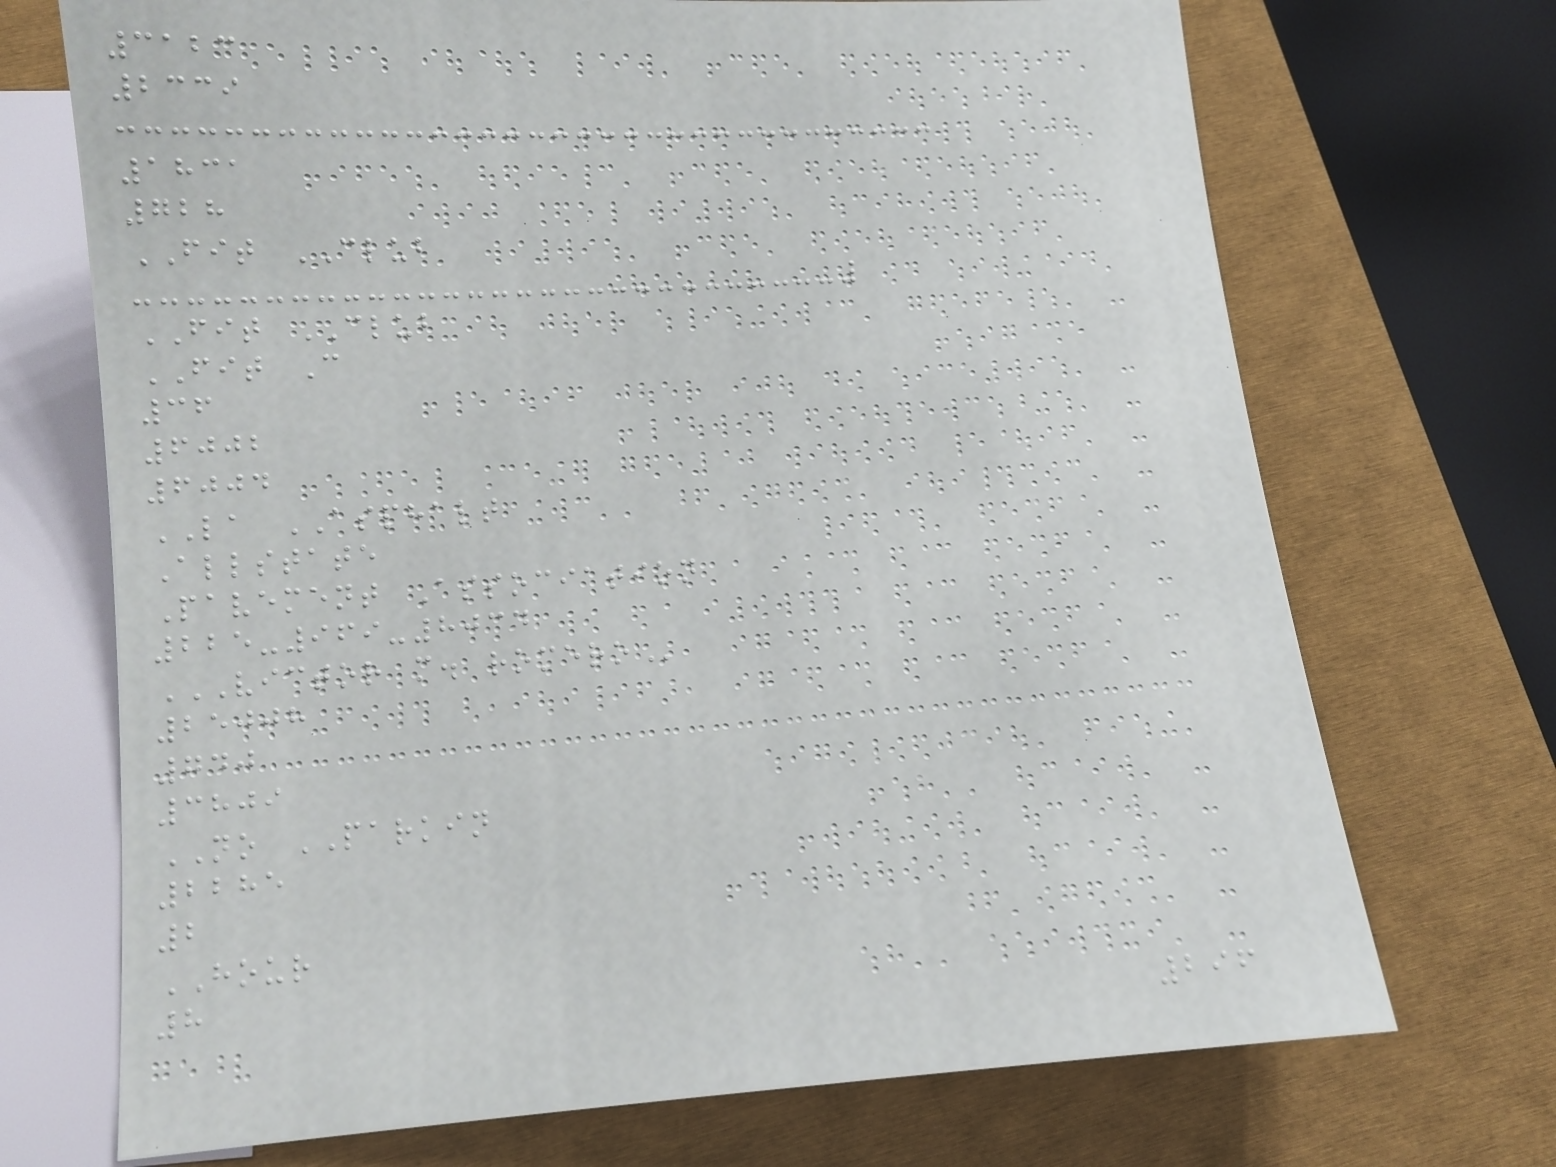3123
2339
1831
728
FIT CLUB
FIT CLUB
FIT C
36
6002
6004
LA ASPHALT
Allstate
Pavement Association
225-969-8034
VICTOR M. ROMERO
25008
740
3809
NO PARKIN
2285
2
HOUR
8
296
